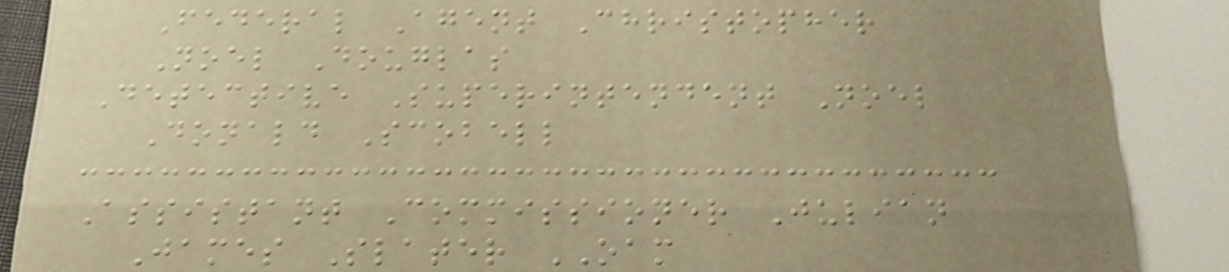Federal Agent Christopher
Noel Douglas
Detective Superintendent Noel
Donald Scobell
Assistant Commissioner Julian
James Slater OAM
